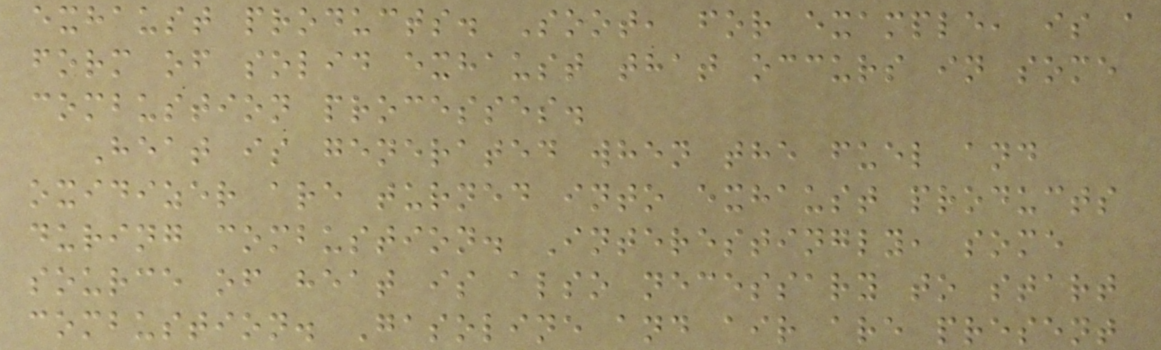exhaust products. Soot, for example, is a
form of solid exhaust that occurs in some
combustion processes.
Heat is generated when the fuel and
oxidizer are turned into exhaust products
during combustion. Interestingly, some
source of heat is also necessary to start
combustion. Gasoline and air are present
